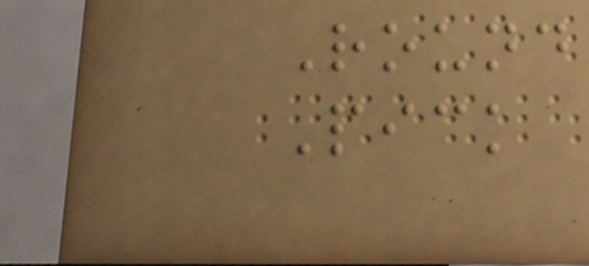Round
Pick
